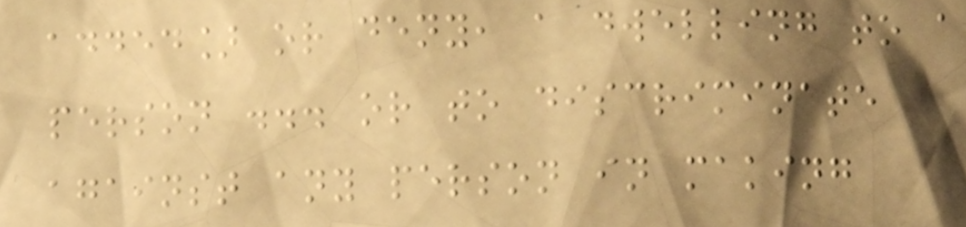added] or deny, a dwelling to a
person ... or to discriminate
against any person in making
